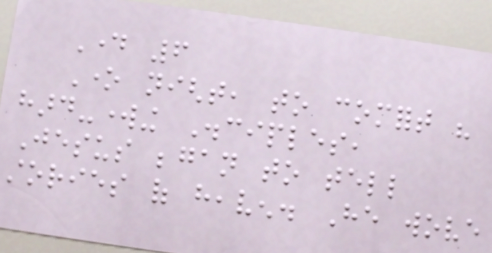Day 6
One night, to comfort his
hard-working Disciples,
Jesus began to tell
stories of heaven. He wove
